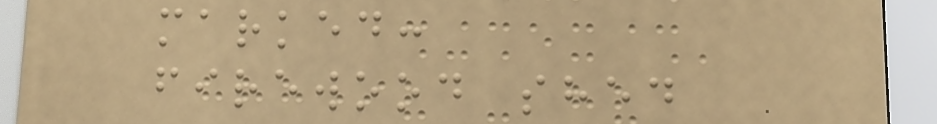marked:
firewood shed
